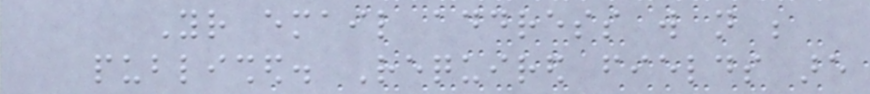Your email address will not be
published. Required fields are
